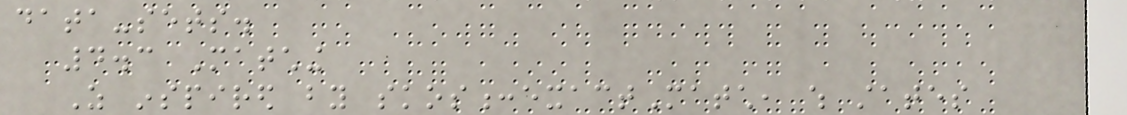data-sets.
4.3 Matching
As inspired by skos:exactMatch, which states
